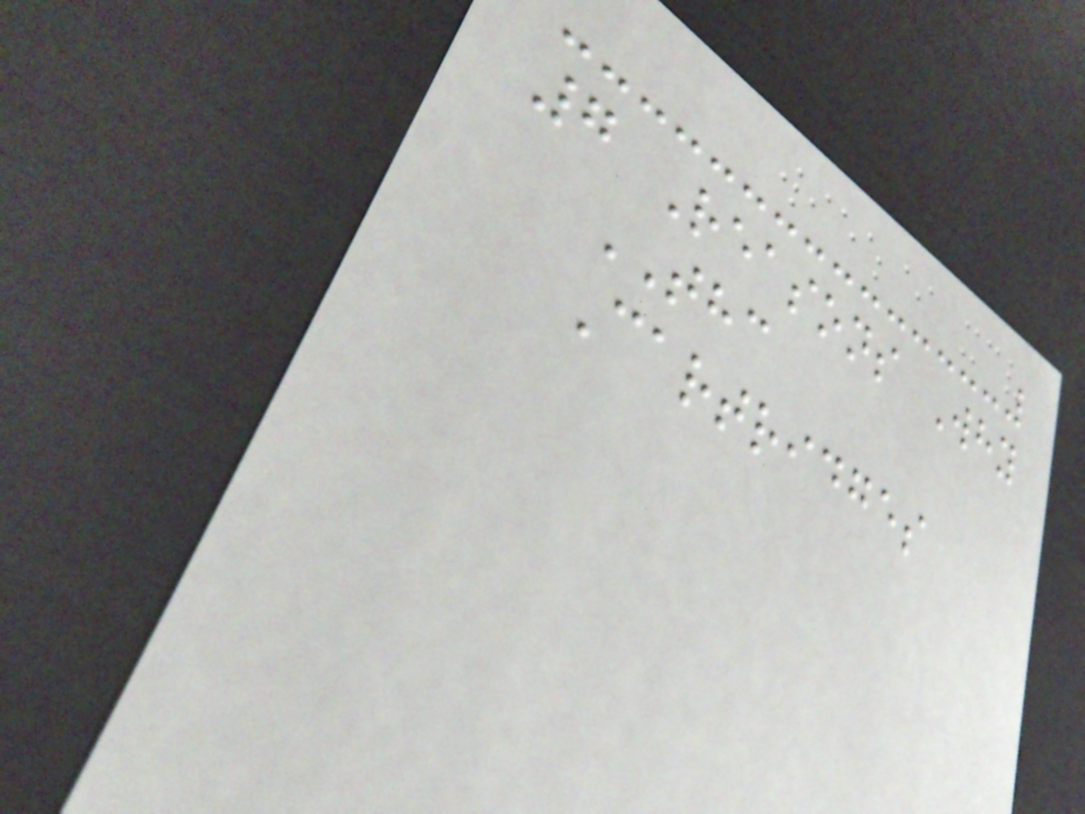7 Reasons Why
THC
Cartridges
